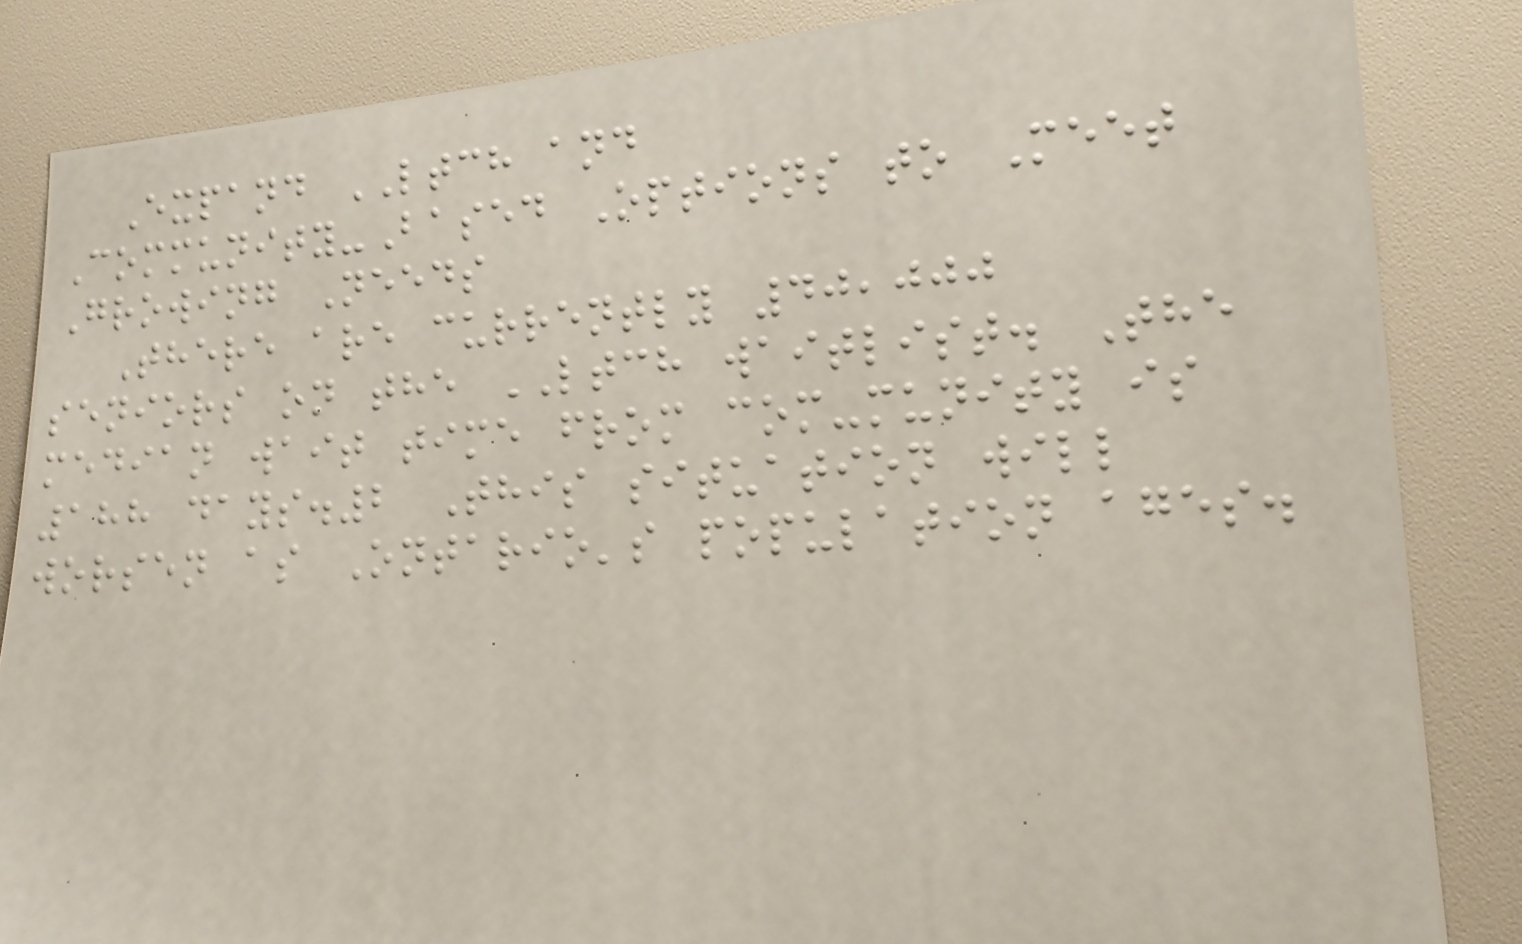Expand LTCH and
Community-Based Options to Meet
Growing Needs
There are currently 40,000
seniors on the LTCH waitlist. The
median wait time from com-munity is
188 days.2 This situation will
worsen as Ontario's population ages.
